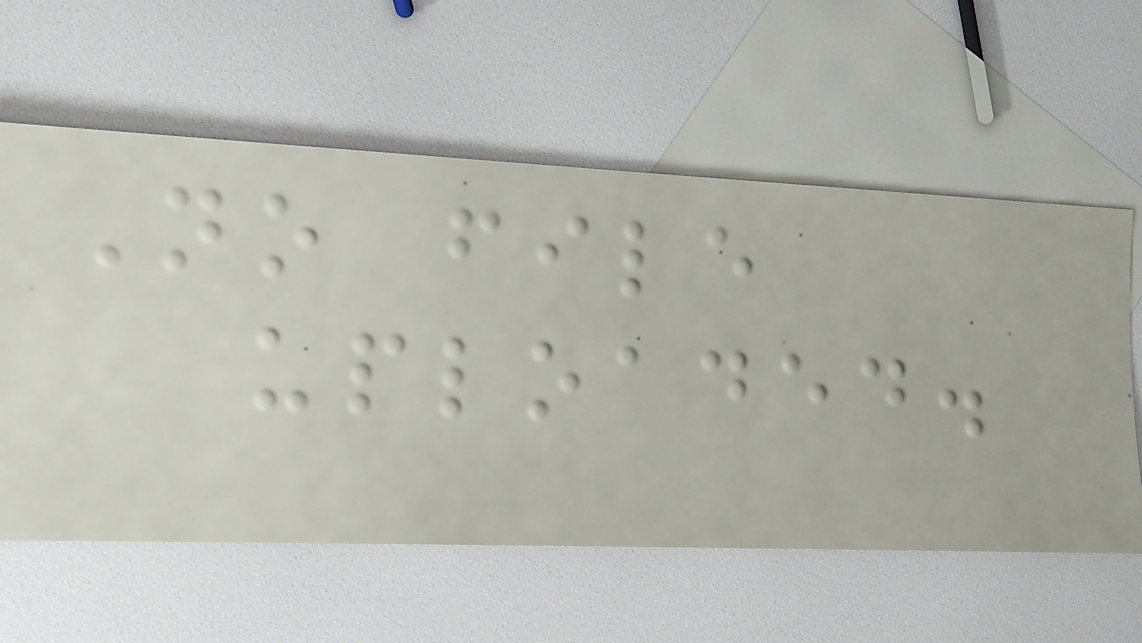No file
uploaded.
